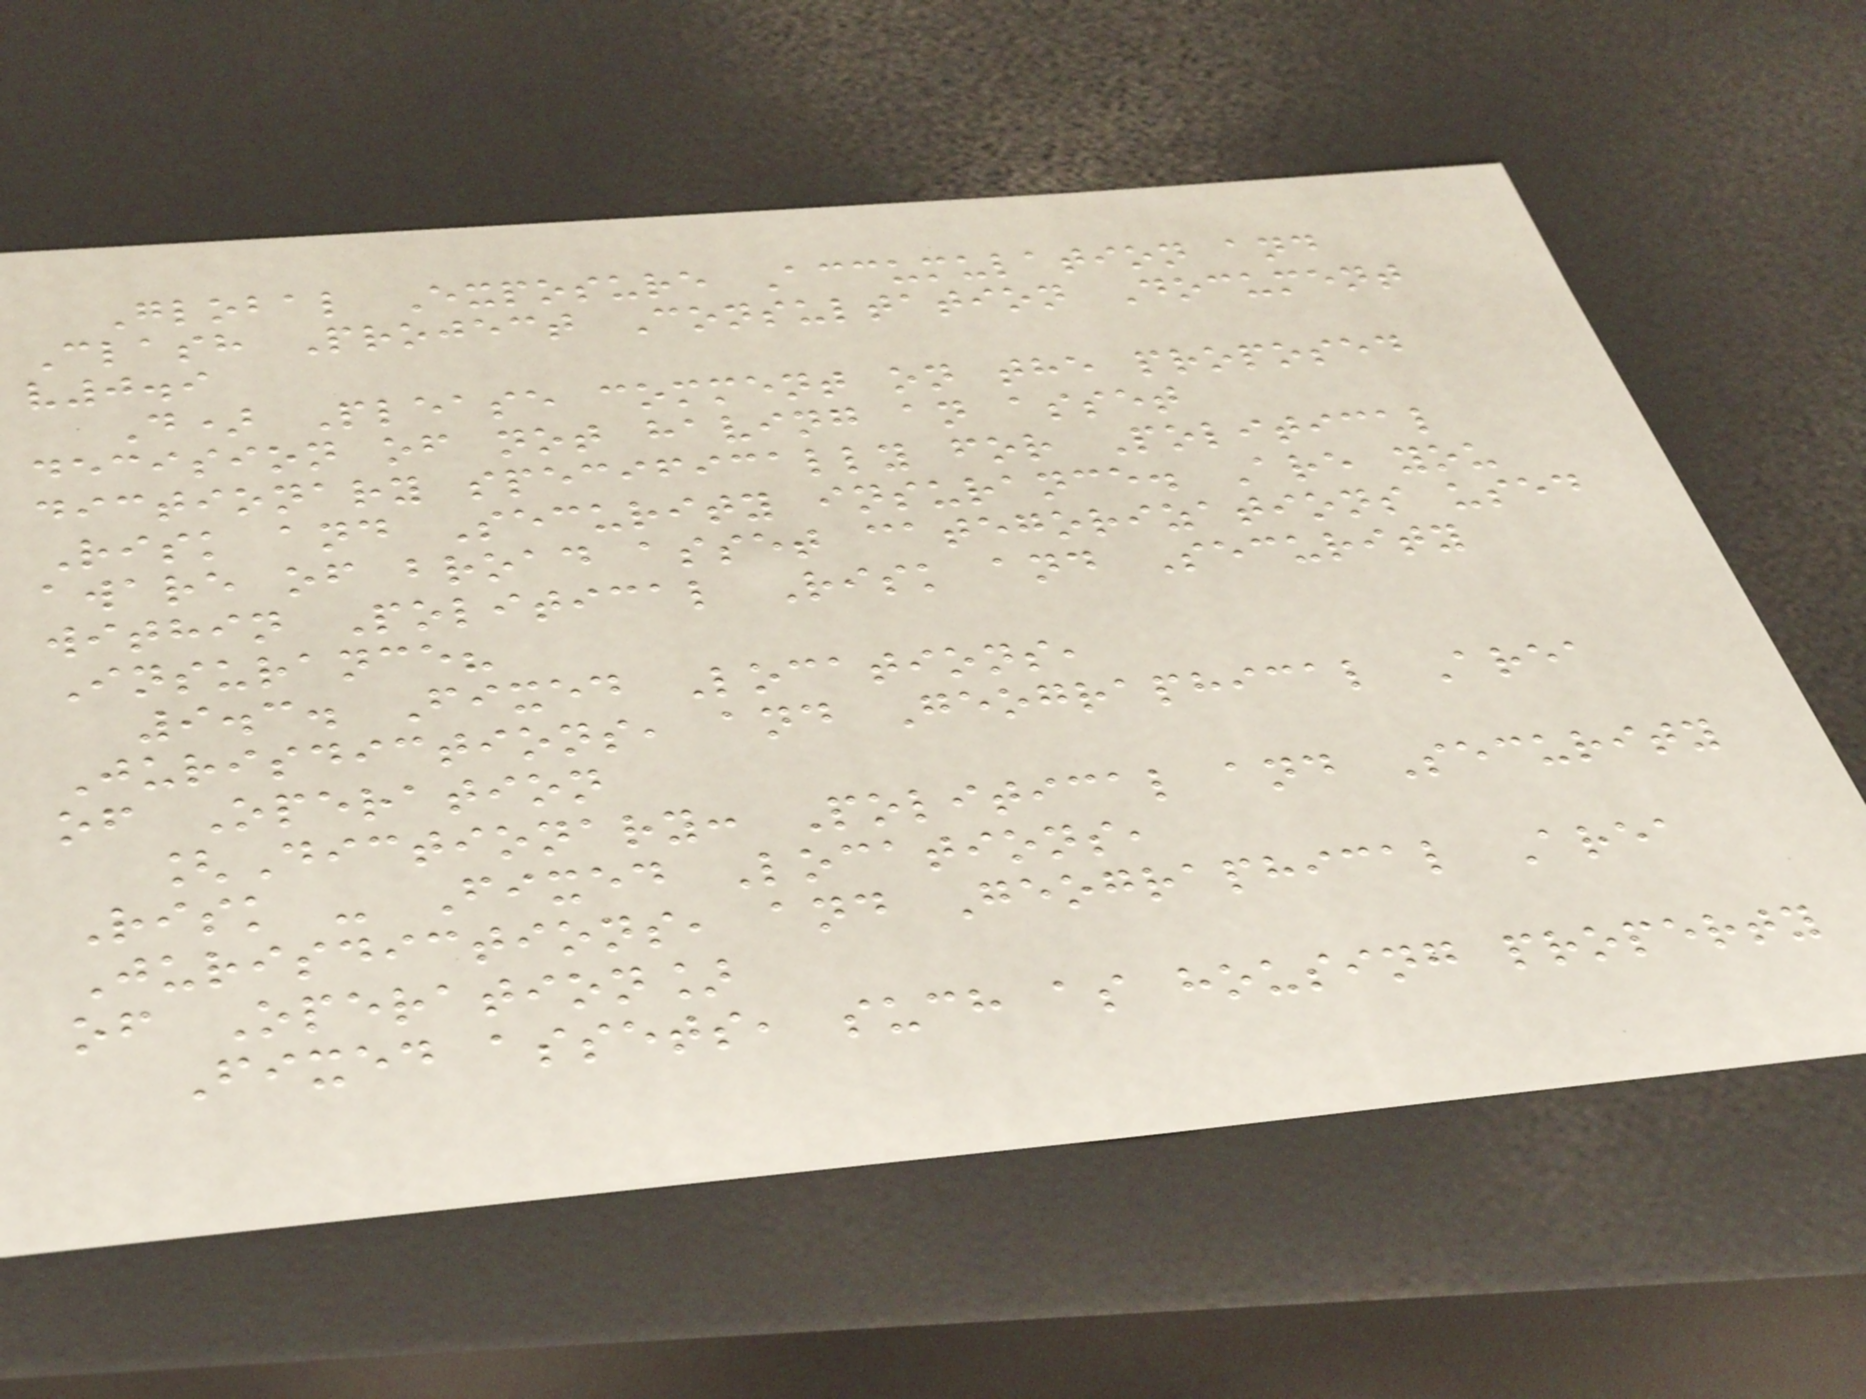Global Exposure Accumulation and
Clash Project Consultation Document
v0.9
D) Please comment on the proposed
decision of not having an asset
dictionary specifically for Political
Risk and Security insurance. Are you
aware of broad asset categorizations used
within Political Risk and Security
Insurance?
9.3. Fixed Locations,
Jurisdictions, and Geographical Area
of Operation
[Dictionary: Political and Security
Risk - Fixed Locations,
Jurisdictions, and Geographical Area
of Operation]
Fixed assets, such as housing property
